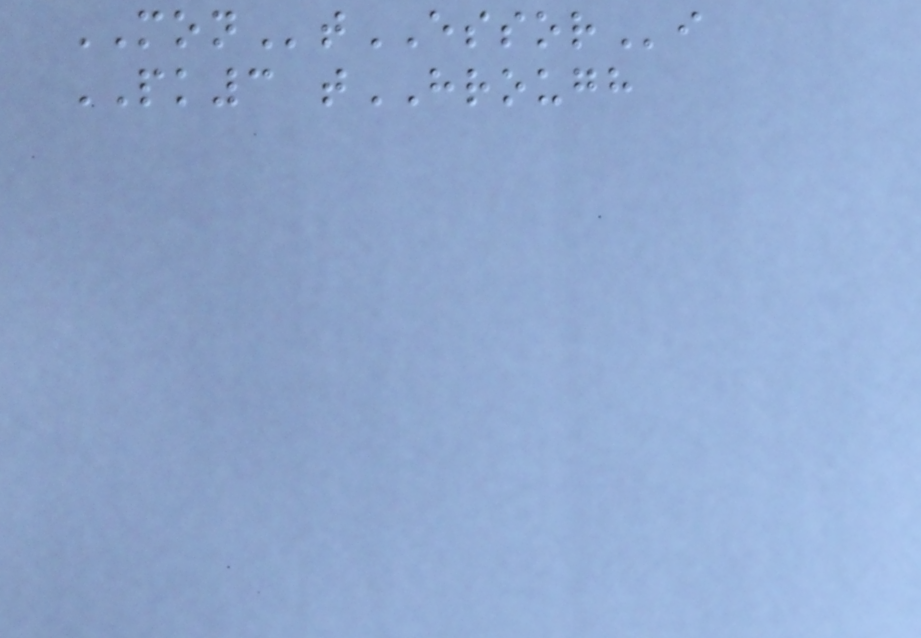MONtESSORi
PK3 tHROUGH
